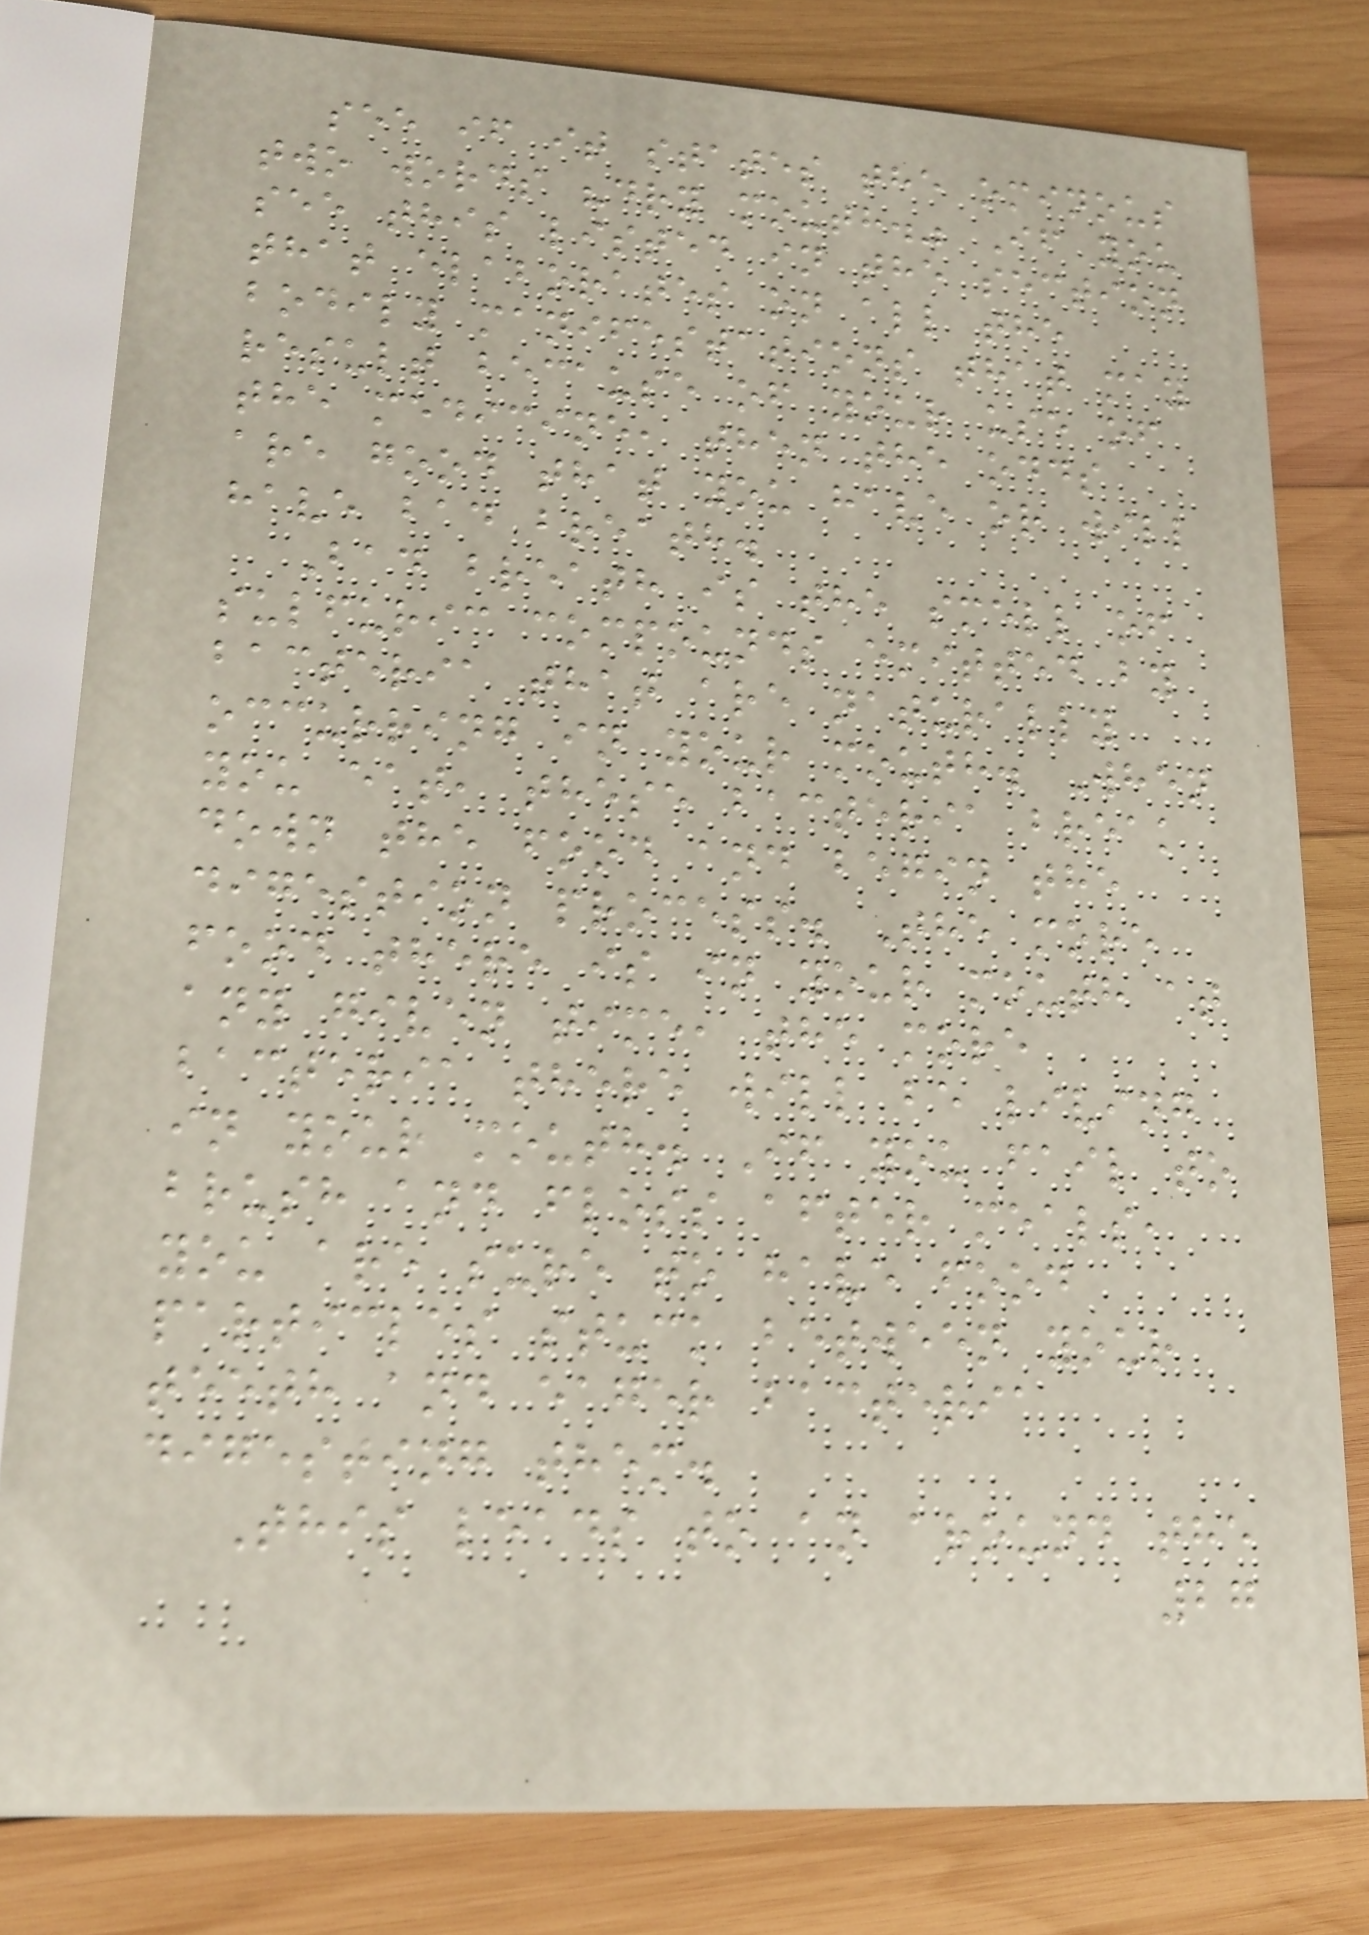see if it states the ominous
two words "dry mouth." If you
see this listed in the section
that elaborates on all the
bodily manifestations that may
result because of your use of
the medicine, then the odds
are good that you have or will
have bad breath.
Bad breath is the smell of
sulfuric compounds emitted by
bacteria that are naturally
occurring in your mouth. When
you eat, these bacteria break
down the food and begin the
digestion process. The more
food there is in your mouth at
any given time, the more
bacteria there will be living
in your mouth. If you fail to
brush and floss after meals,
you are sure to have food
particles stuck between your
teeth and eager bacteria
digesting them.
This leads to an around the
27
